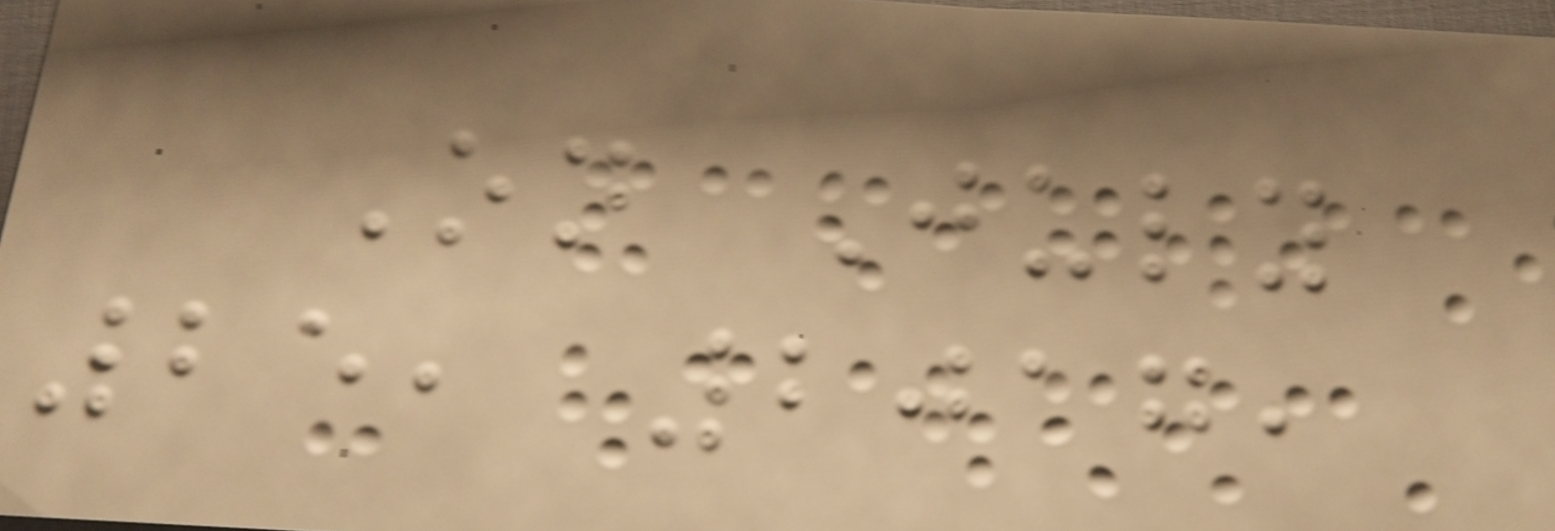On July
25, 2017,
